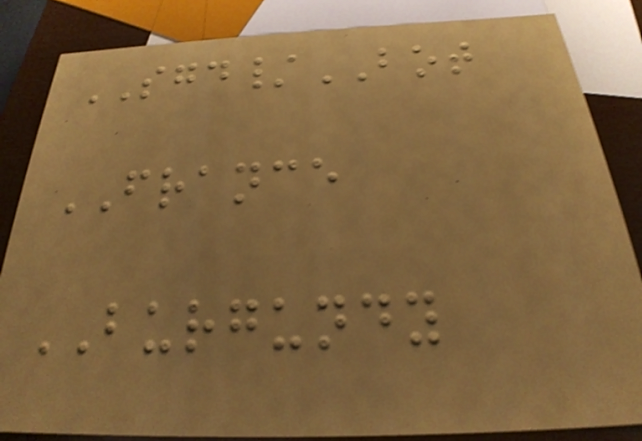SGD/BOT
FRANCE
BURGUNDY
